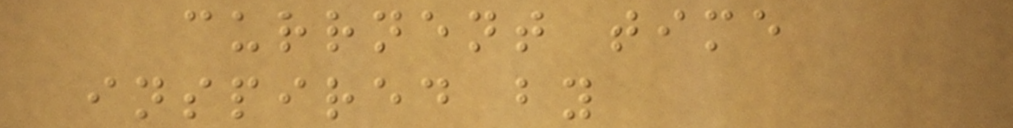currnent time
inspired by
